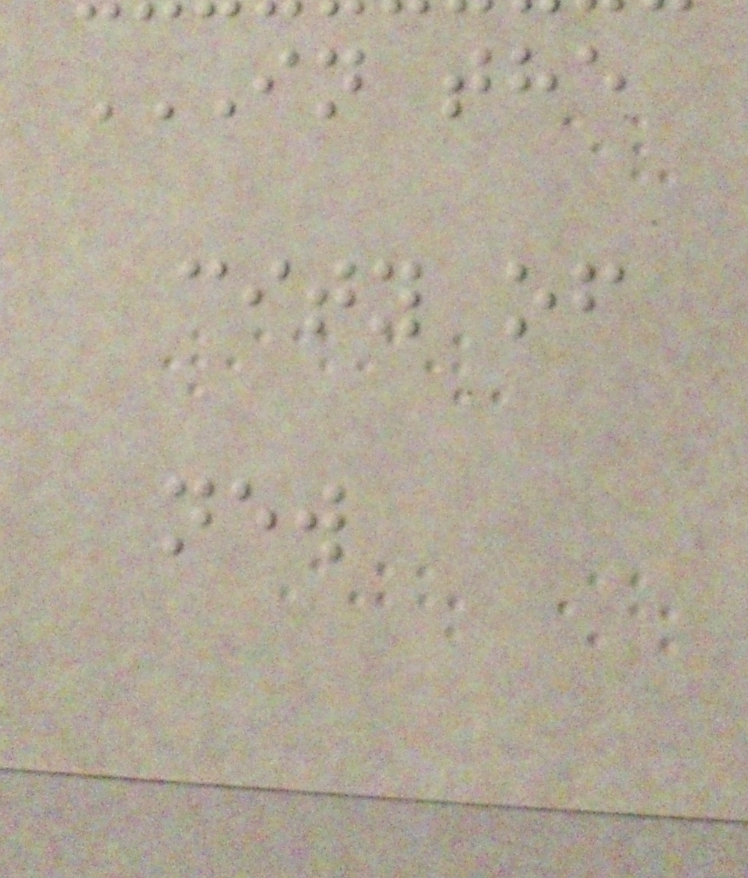IN THE
CITY OF
NEW
